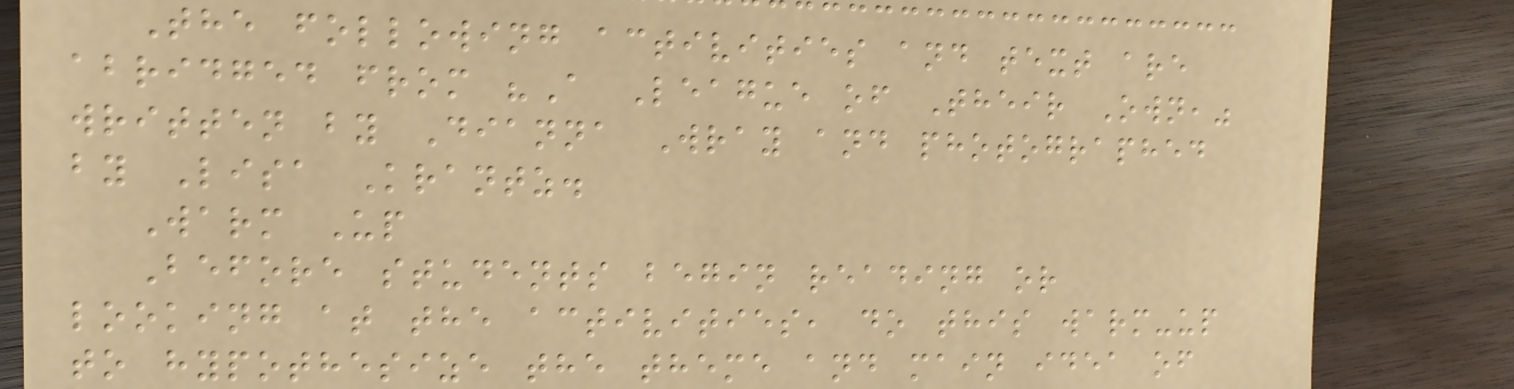The following activities and text are
abridged from "A League of Their Own,"
written by Dianna Wray and photographed
by Lisa Krantz.
Warm Up
Before students begin reading or
looking at the activities, do this warm-up
to hypothesize the theme and main idea of
